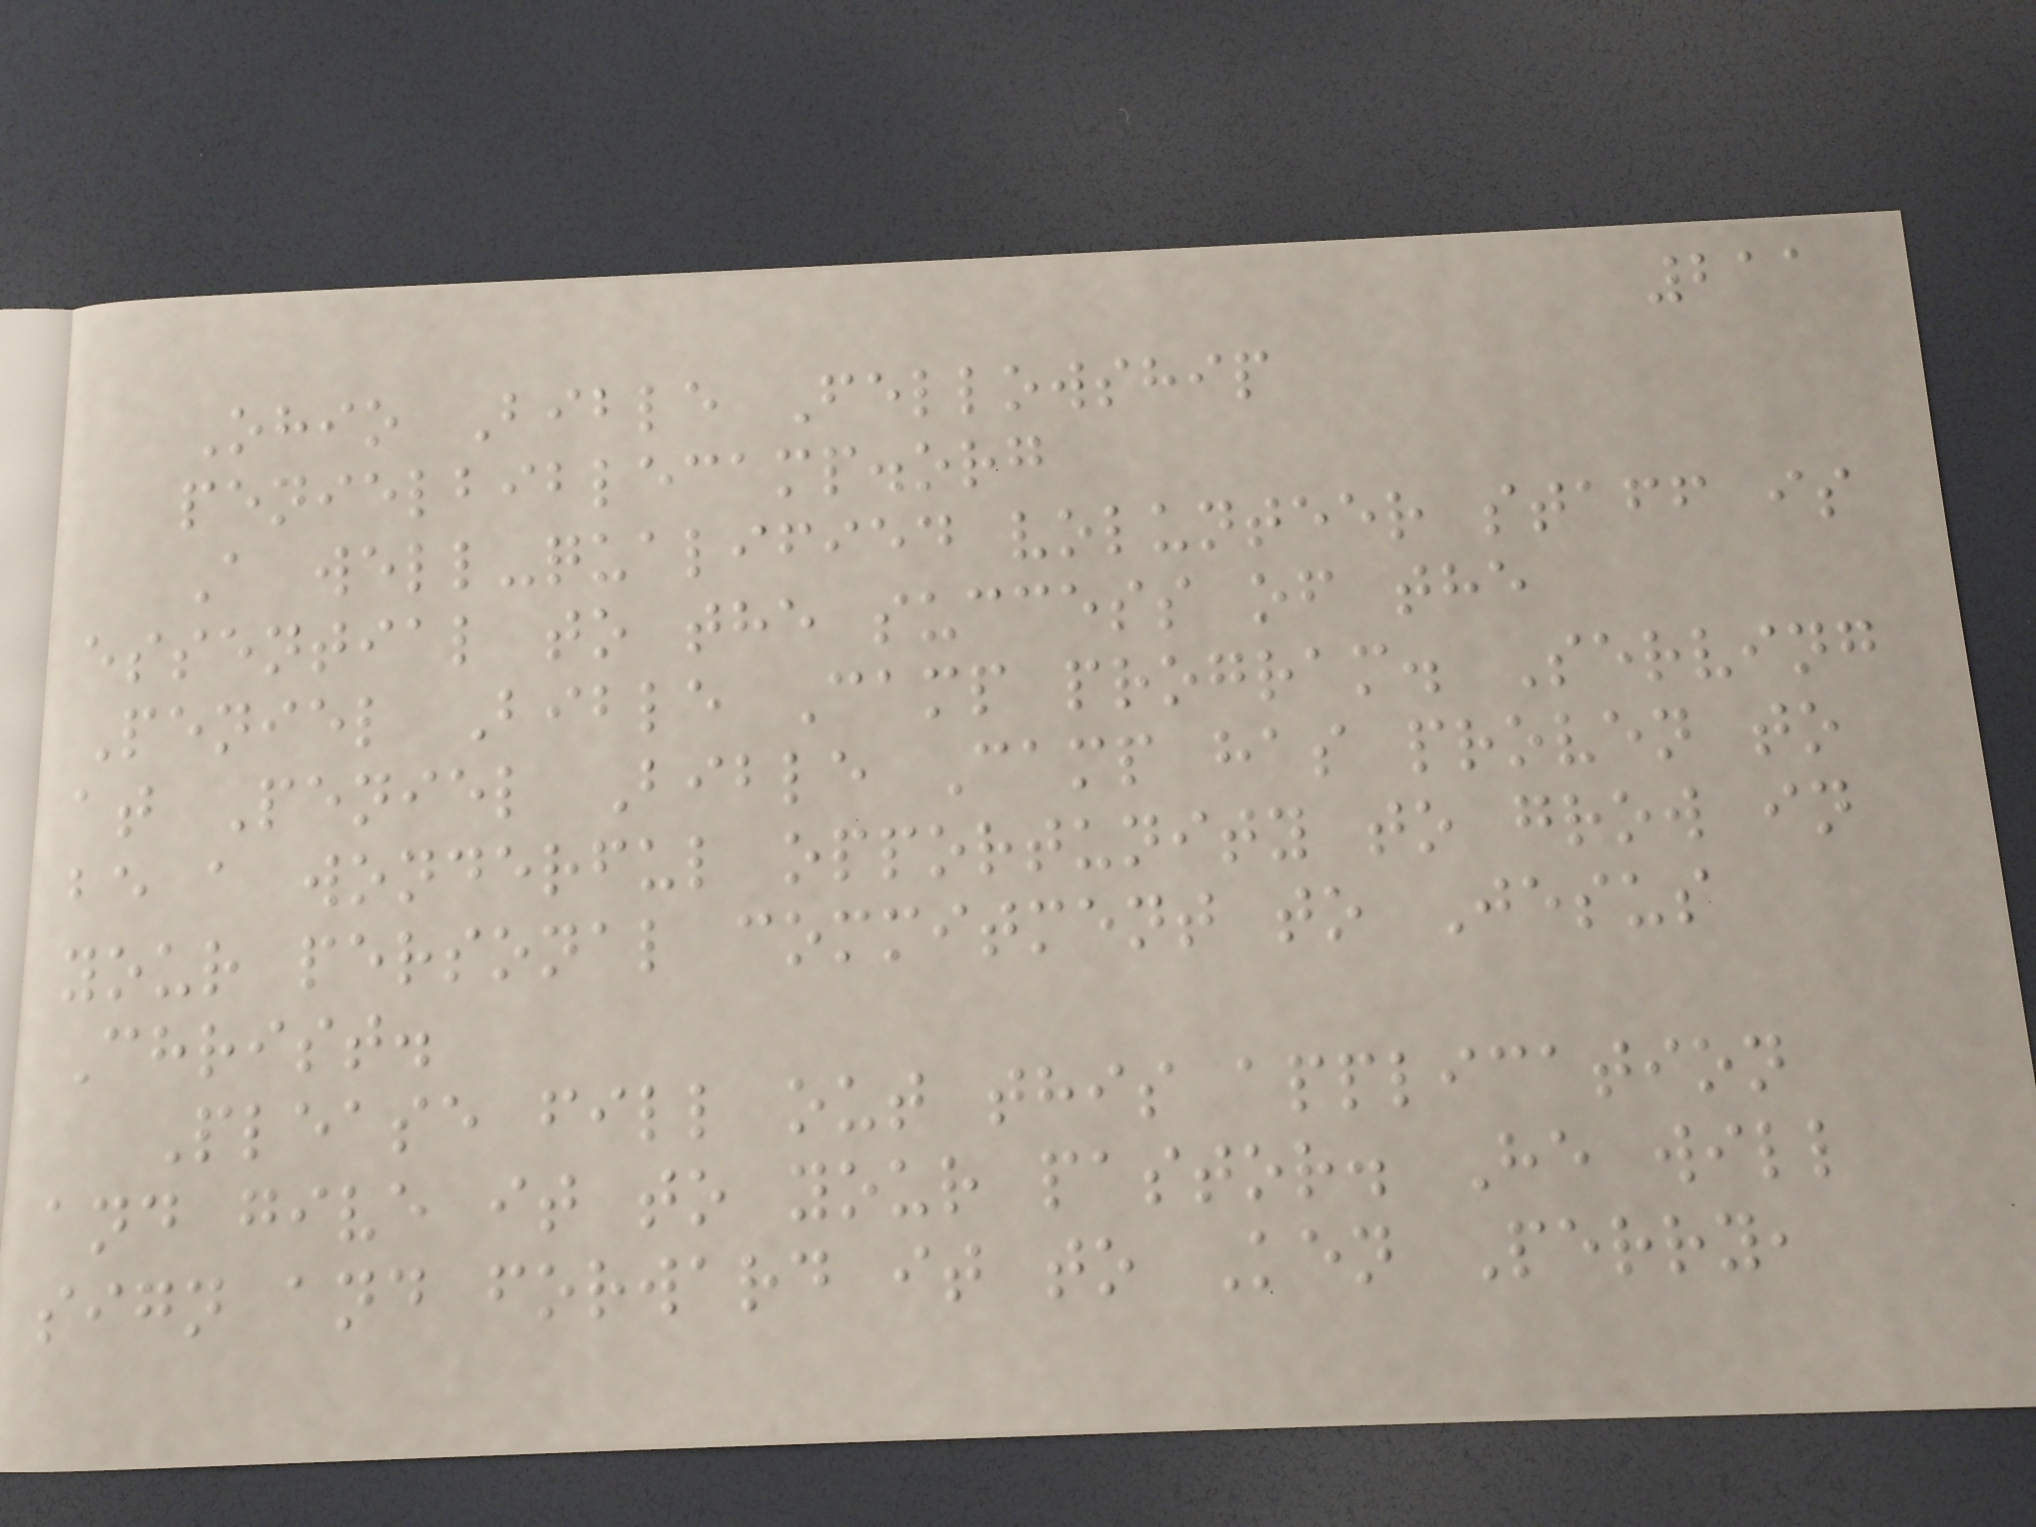211
Ohio Bible Fellowship
penielbiblecamp.org
A well-qualified volunteer staff is
essential to the success of the
Peniel Bible Camp program. Serving
at Peniel Bible Camp has proven to
be a wonderful opportunity to grow in
your personal commitment to Jesus
Christ.
Please fill out this application
and give it to your pastor. He will
sign and forward it to Ken Perry,
